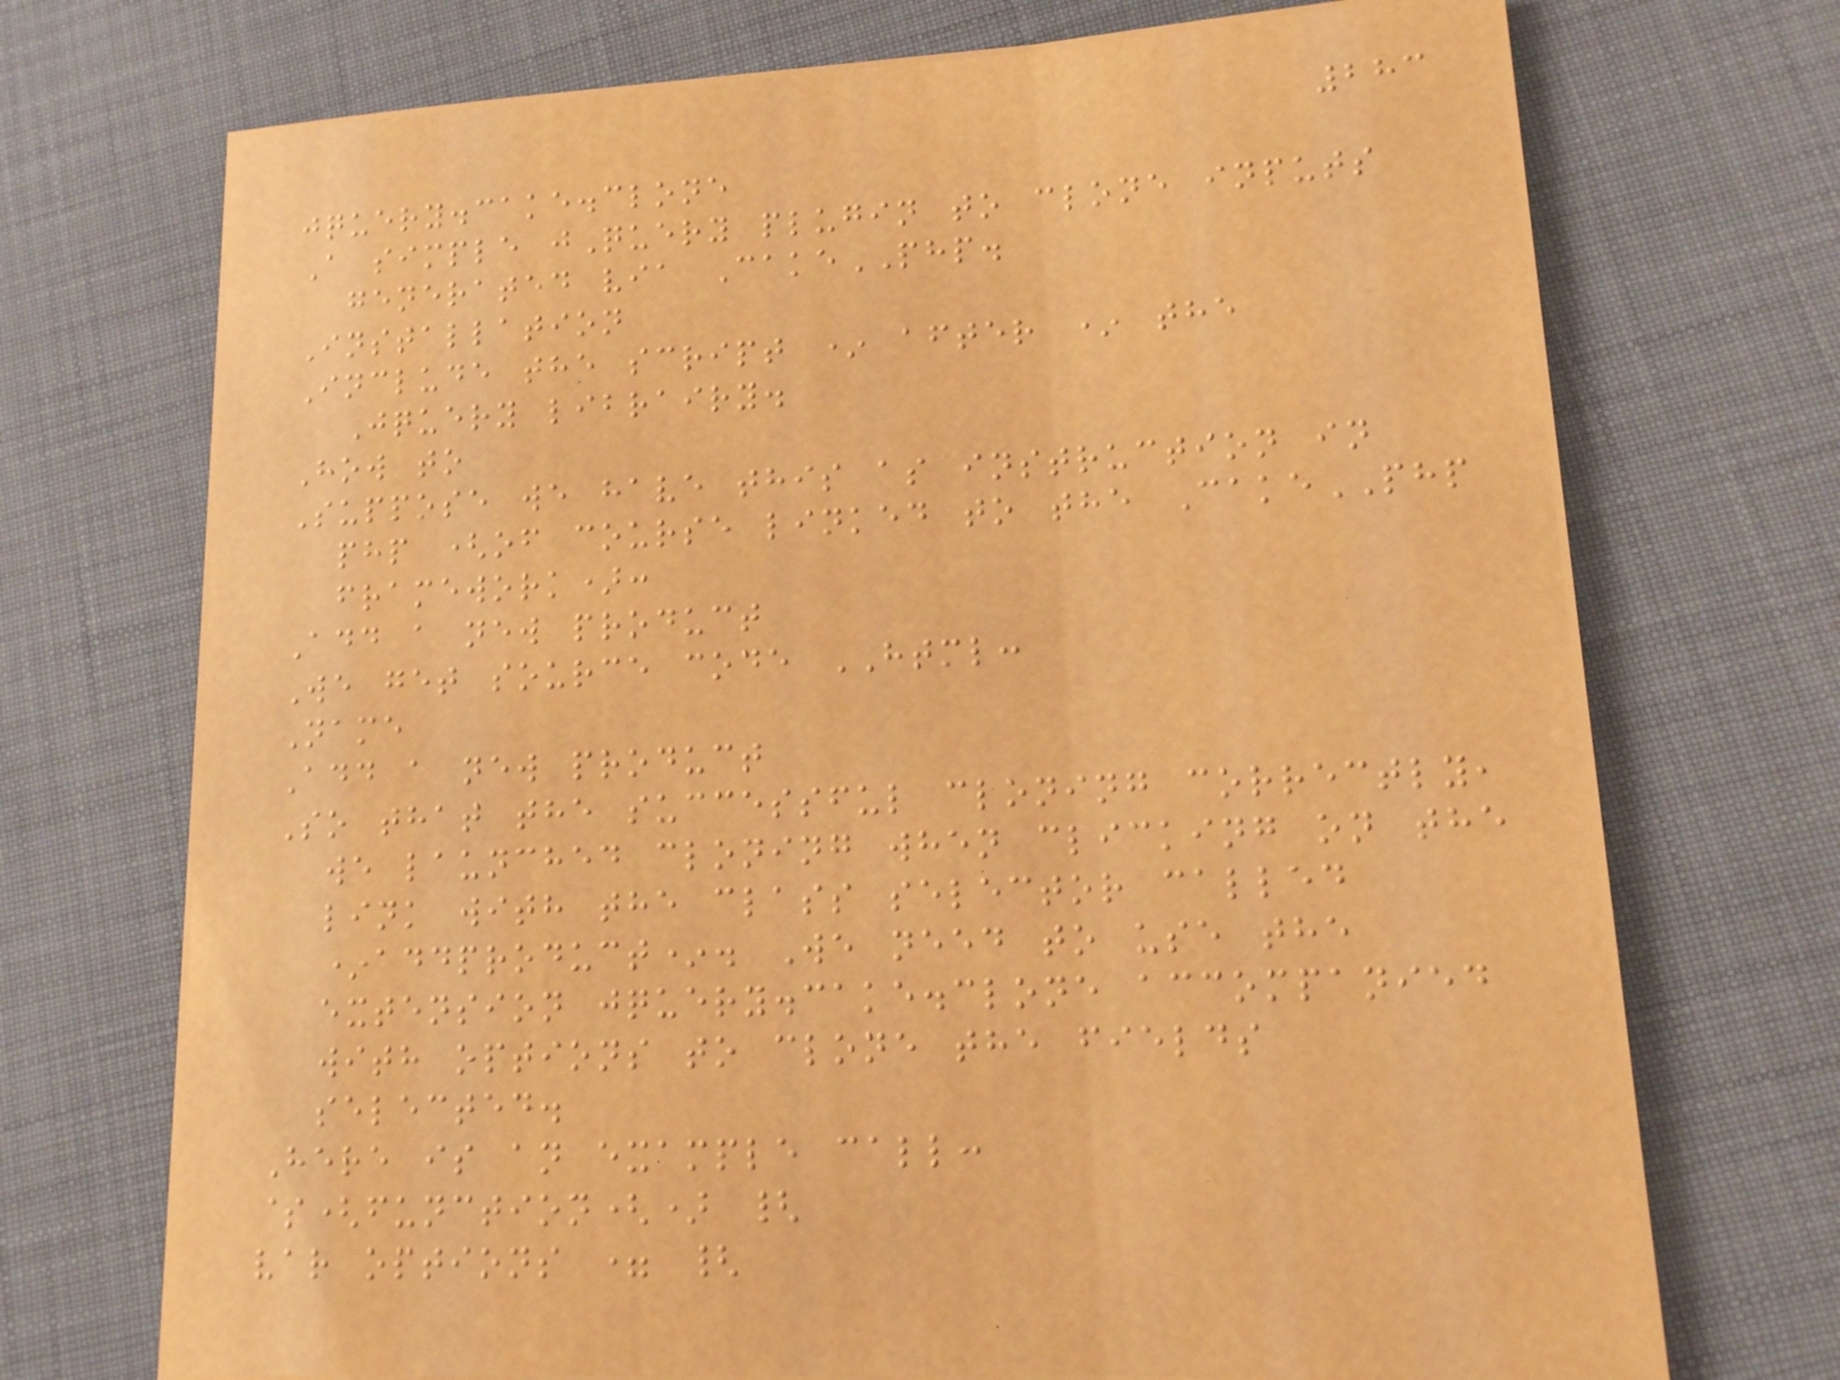283
jquery.cake.clone
A simple jQuery plugin to clone inputs
generated via CakePHP.
Installation
Include the script * after * the
Jquery librairy.
How to
Suppose we have this as instruction in
php (of course linked to the CakePHP
framework):
Add a new product
We get source code HTML:
Name
Add a new product
So that the successful cloning correctly,
we launched cloning when clicking on the
link with the class selector called
*addproduct*. We need to use the
extension jquery.cake.clone accompanied
with options to clone the fields
selected.
Here is an example call:
$(function() {
var options = {
